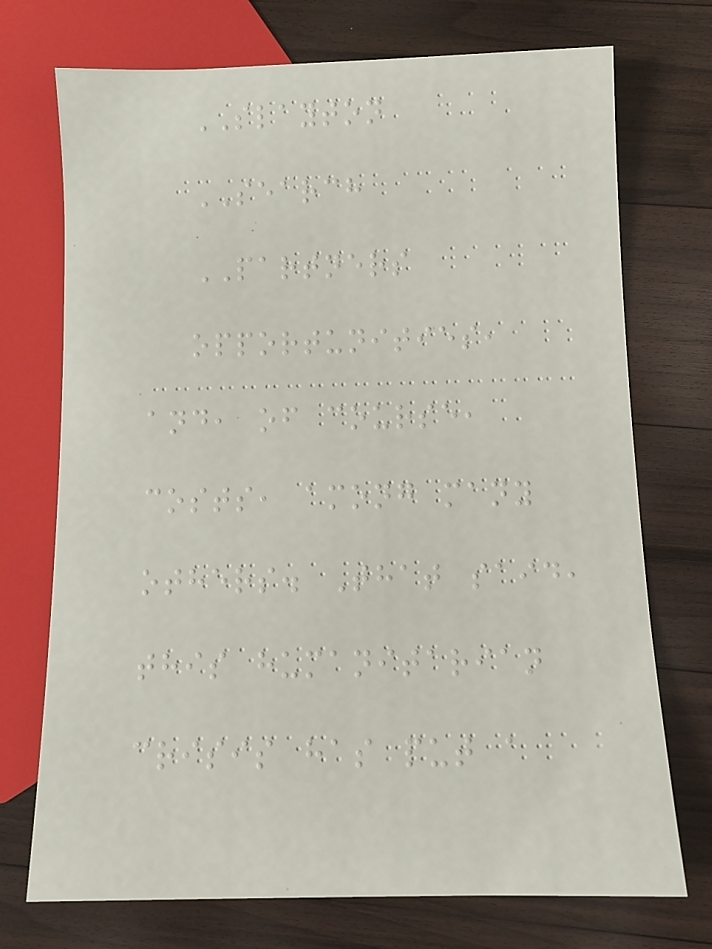SLAYTON
SEARCH
PARTNERS
opportunities,
and, of course,
costs, among many
others. That said,
this humanitarian
crisis has put a
